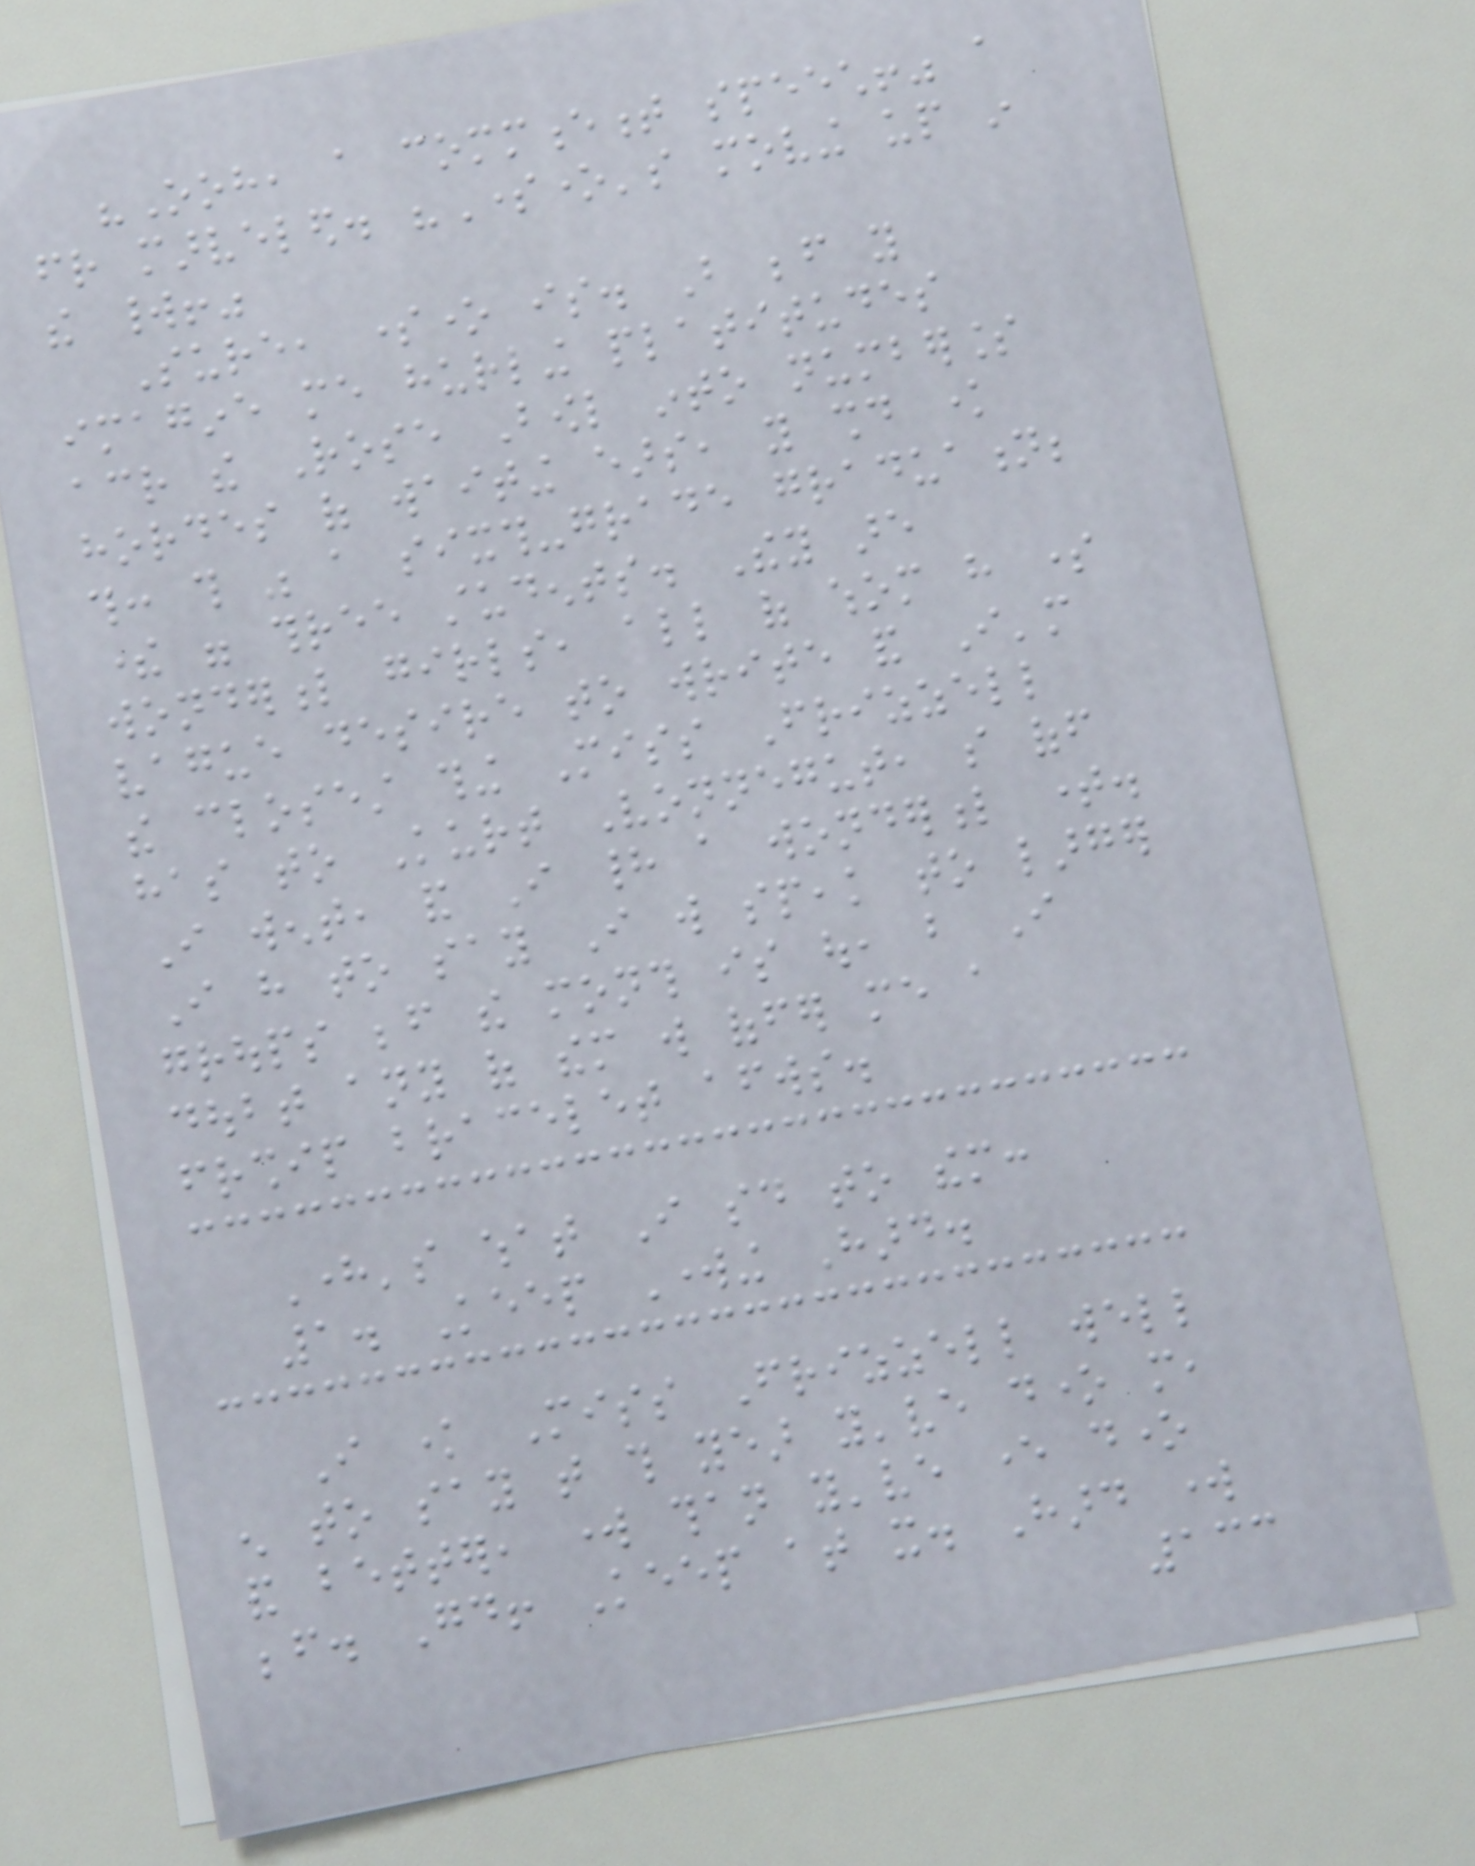"Ooh, a commencement speech!" a
friend marveled. "Someone's moving up in
the world!"
Sure, someone is. But before you
imagine me hurling platitudes
across the Rose Bowl into numberless
hordes of waiting ears, you should know
this: this was a sixth-grade graduation;
there were three students. They are
wonderful girls, all of whom have some
vague desire to write and I'm
the closest thing Miss Frizzell
has to Kurt Vonnegut, so off
I went, and I had a wonderful time.
I have to say I will speak to larger
groups before the month is out, but I
doubt any of them will offer me a
friendship bracelet afterwards.
Here's what I said to them:
1. Keep Working Hard.
I know Miss Frizzell well
enough to say that this year you've done more,
and better, work than you've ever done
before. Good! Keep at it. Hard work
133
